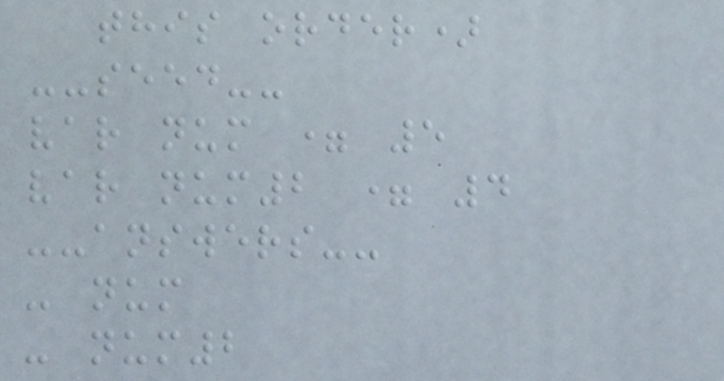this order)
--seed--
var num = 5
var num2 = 4
--answers--
- num
- num2
